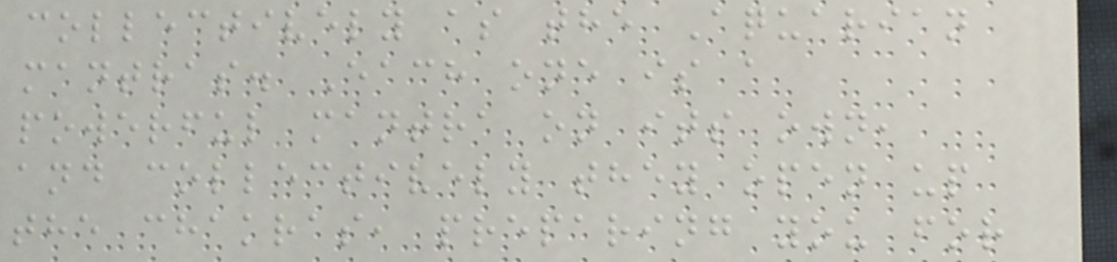collectively as the Aquarian
mantras. Each one is a
powerful mantra on its own,
and collectively they open up
the chakras, preparing you for
